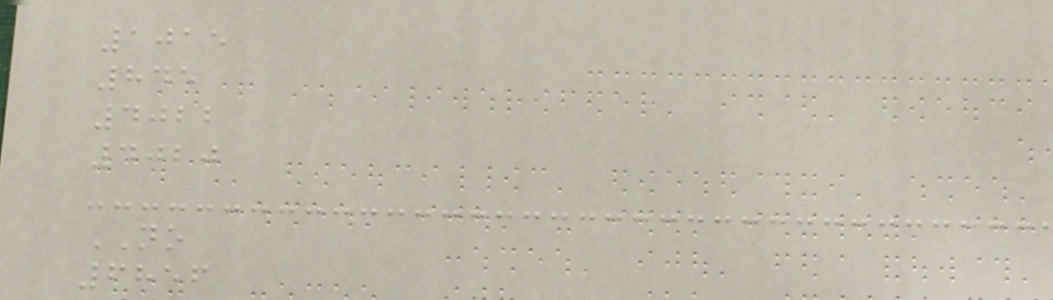1015
845
4022
4020
NO
6856
